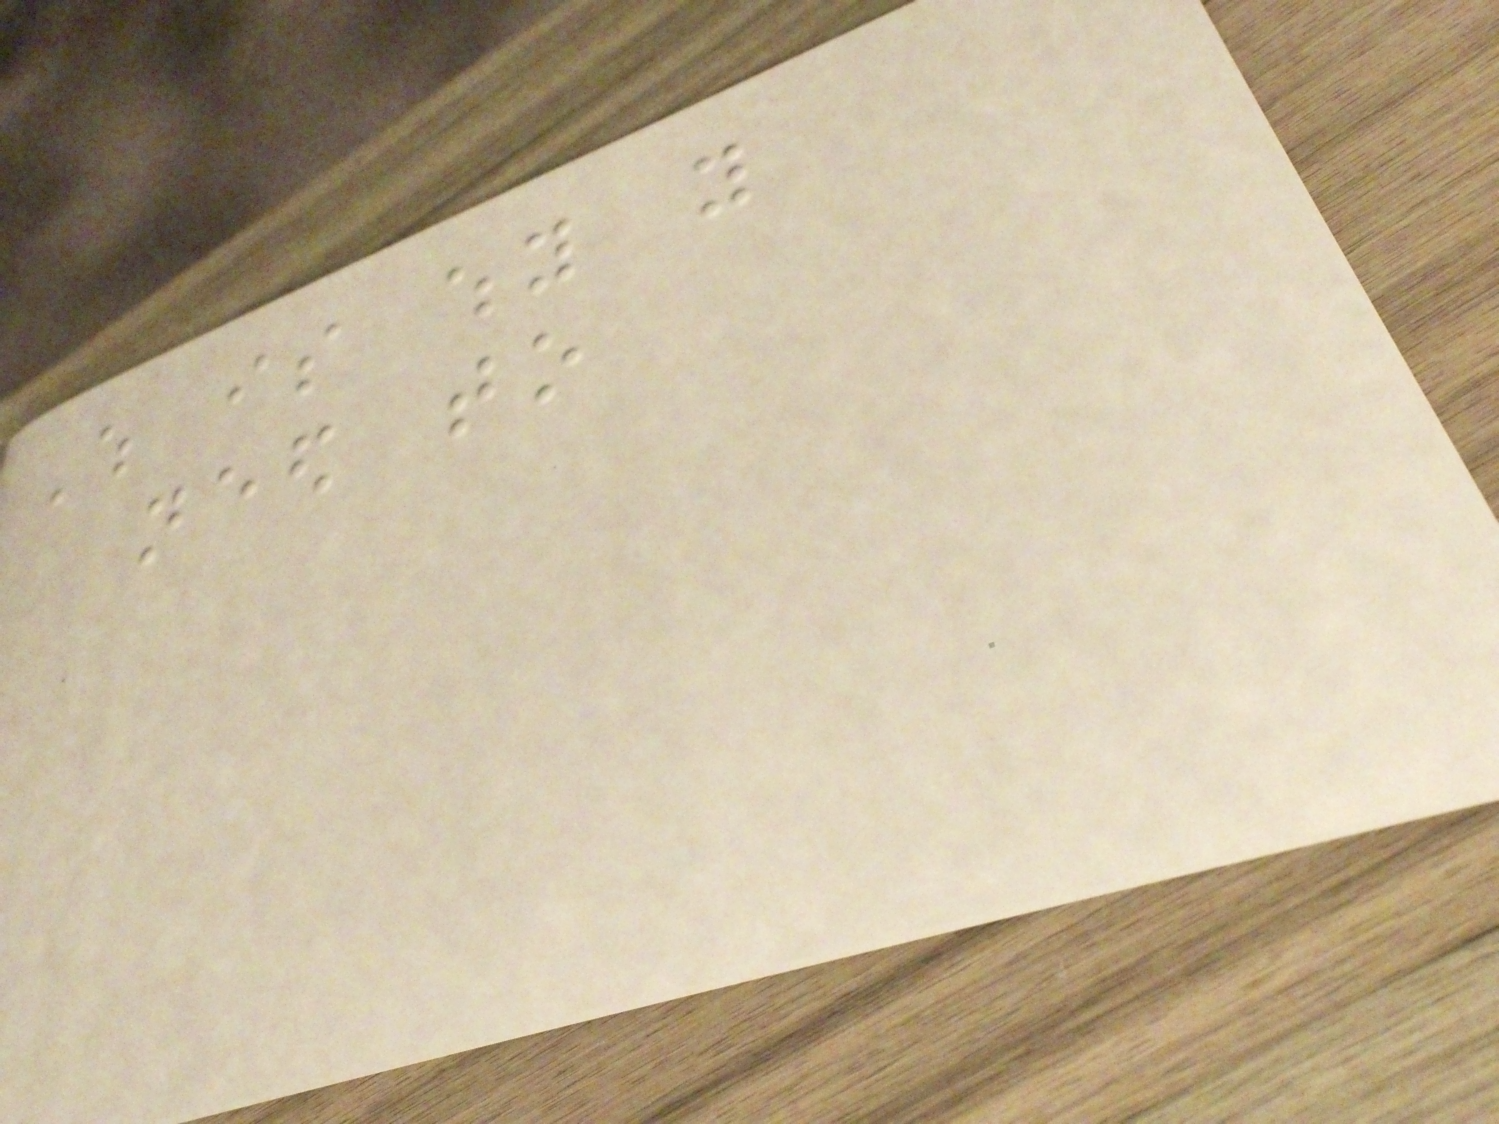Which is why you
need to
